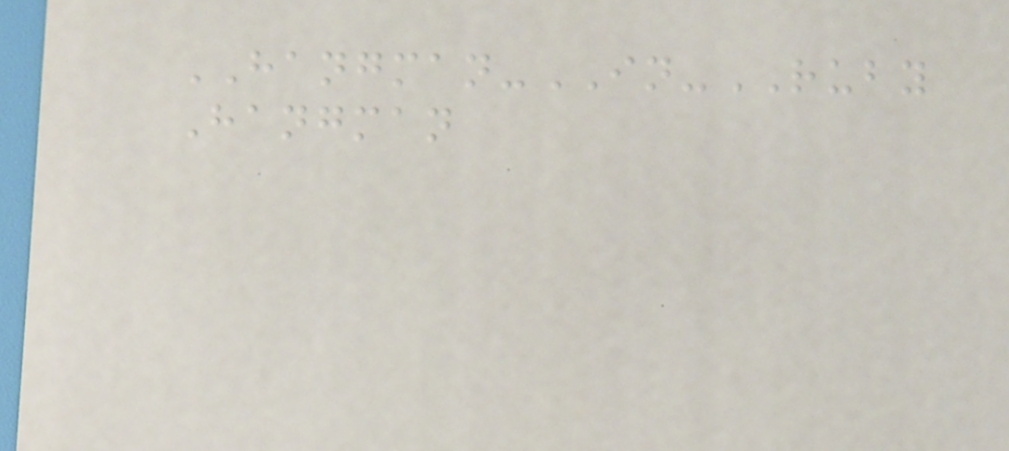HANGMAN-IN-RUBY
Hangman
